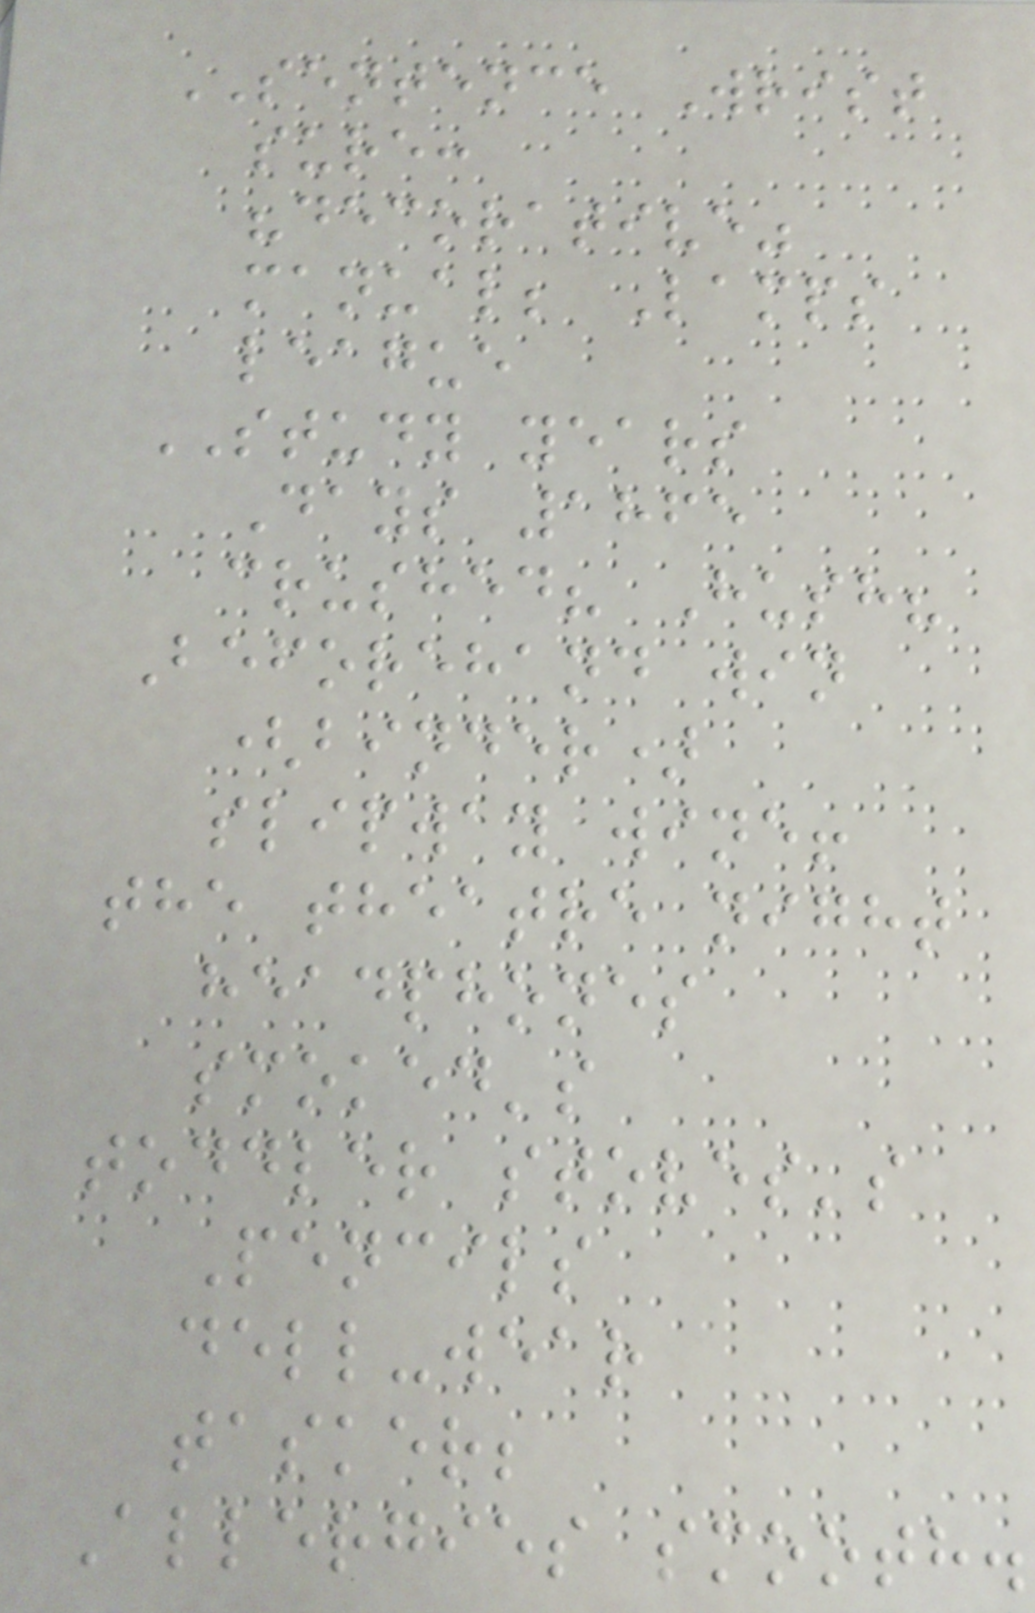SENTENCE Wrist
sure:
"decorative"
manual; Lamps
league
STUDY years
Days 1865
crushed? Hush?
Beforehand win
(binder)
slipway wine!
the theatre night
headphones
smoked's
toddler stoves's
Pencils
dell-wear
tasker;
Allergies smooth.
